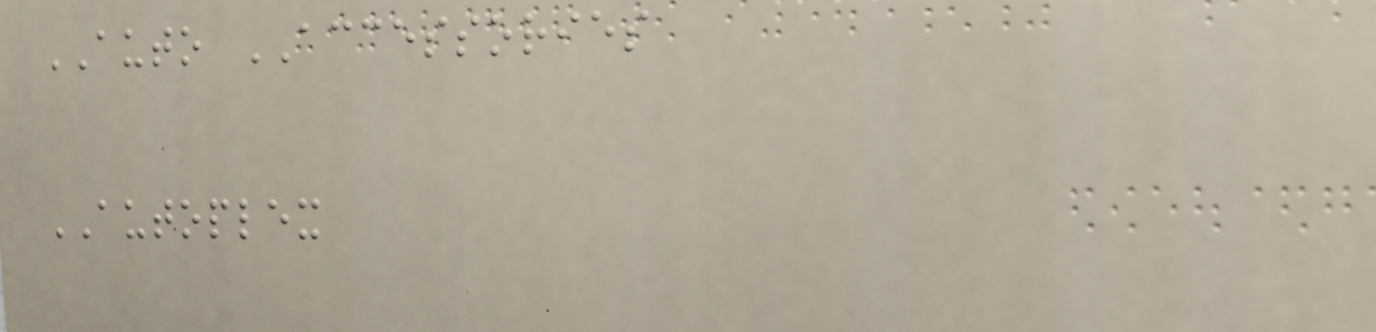AUTO ACCESSORIES
AUTOPLEX
